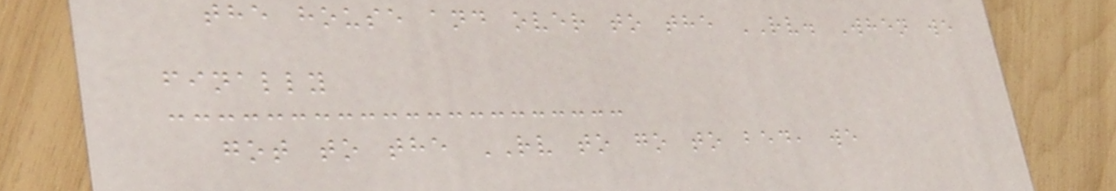the house and over to the RV. When we
finally
got to the RV to go to bed, we
